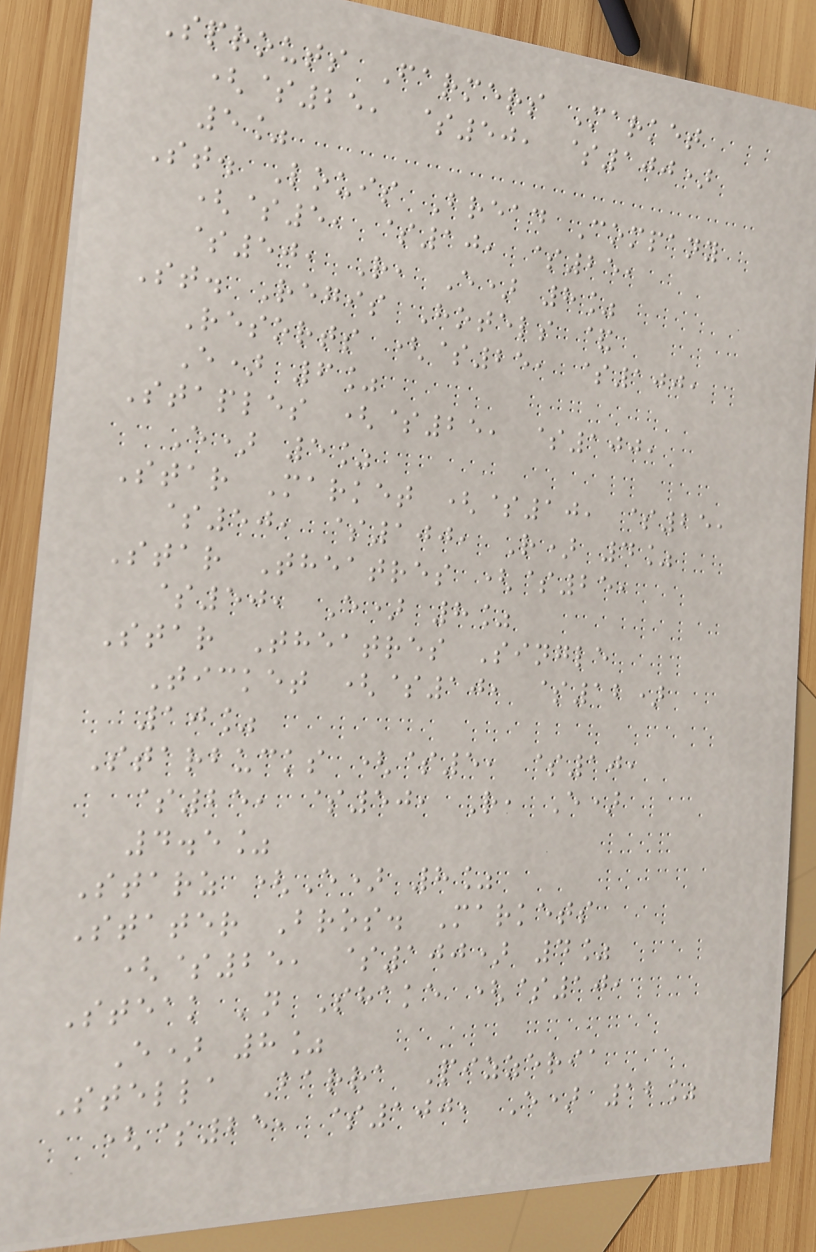Sprouts Farmers Market
($25, $50, $100)
5%
St. Louis Bread Company
($5, $10, $25,
$50, R, E) 8%
St. Regis Hotels &
Resorts ($25, $100,
E) 6%
Staples ($25, $100,
E) 5%
Star Market ($10, $25,
$50, $100, R) 4%
Star Theatres ($25,
$50, E) 8%
Star Theatres Single
Ticket ($10, $12)
10%
Starbucks ($5, $10,
$25, $50, R, E)
4.5%
Starz (E) 8%
Stater Bros. Markets
($25, $100) 4%
Steak 'n Shake ($10,
E) 8%
Stella Barra Pizzeria
($25, $100, E) 12%
